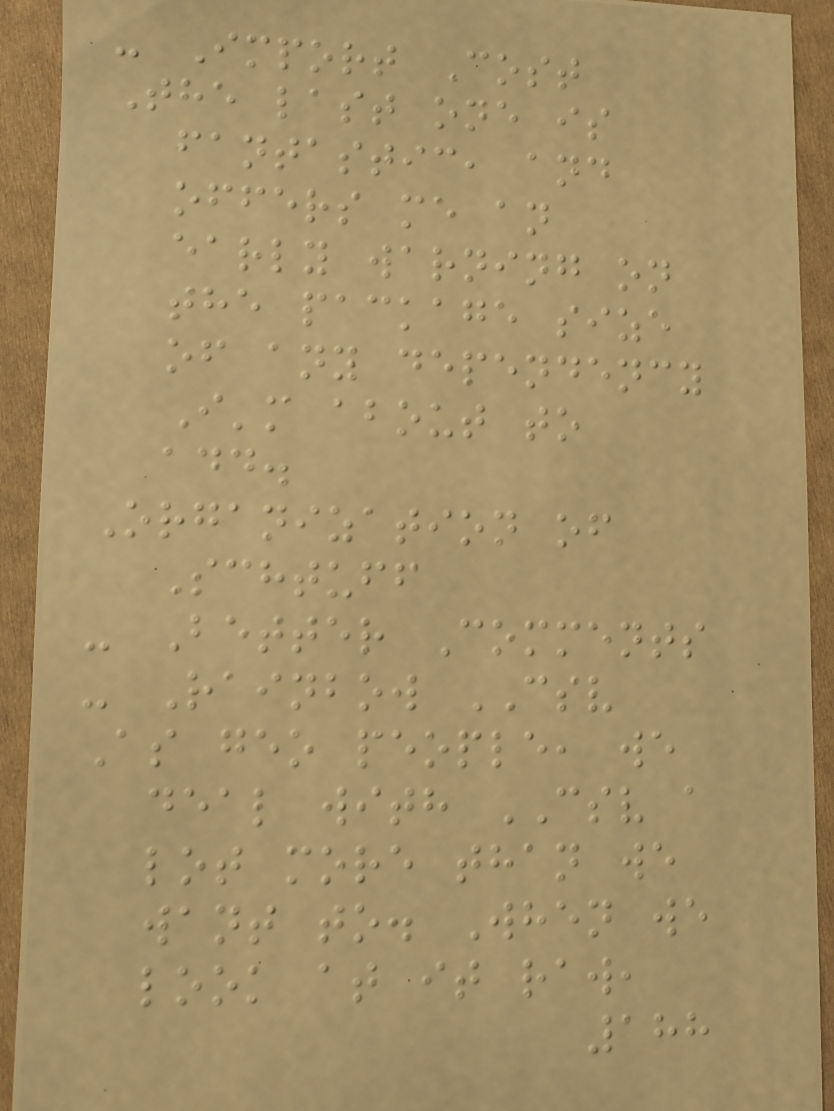- Import Cost
The last one is
fantastic, and
offers me an
early warning on
the package size
of any dependency
I'm about to
add.
Organization of
Schtuff
- Better Comments
- Rainbow CSV
As geo people, we
deal with CSV a
lot more than we
want to. When we
look at it raw,
188
